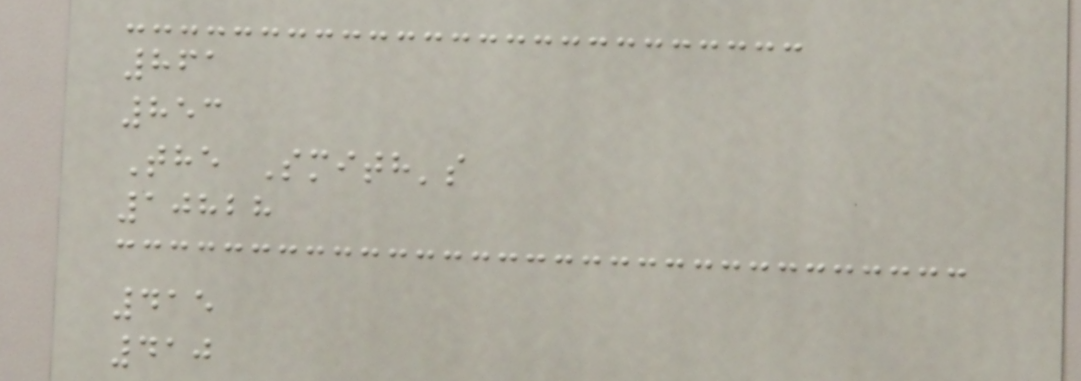861
853
The Smith's
10828
415
410
